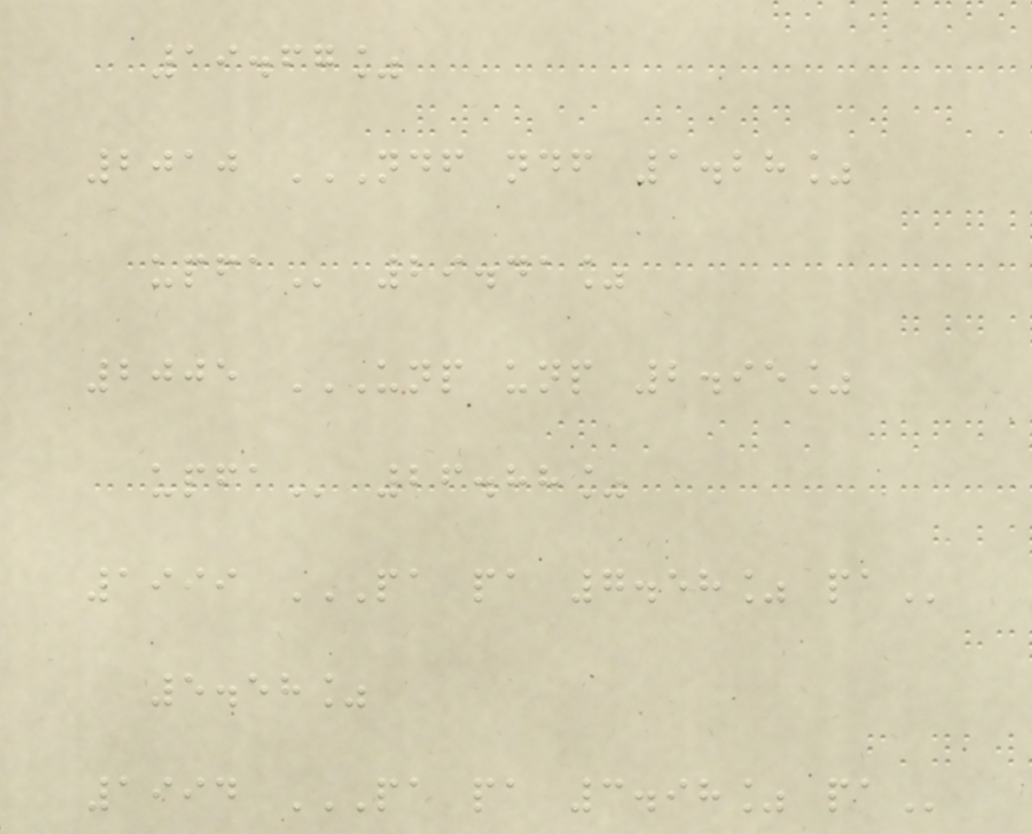19.67%
2010 NDF NDF 1.28%
UPFA 29.41%
2005 UNP UNP 2.95%
UPFA 26.88%
1999 PA PA 7.58% PA
5.58%
1994 PA PA 3.98% PA
